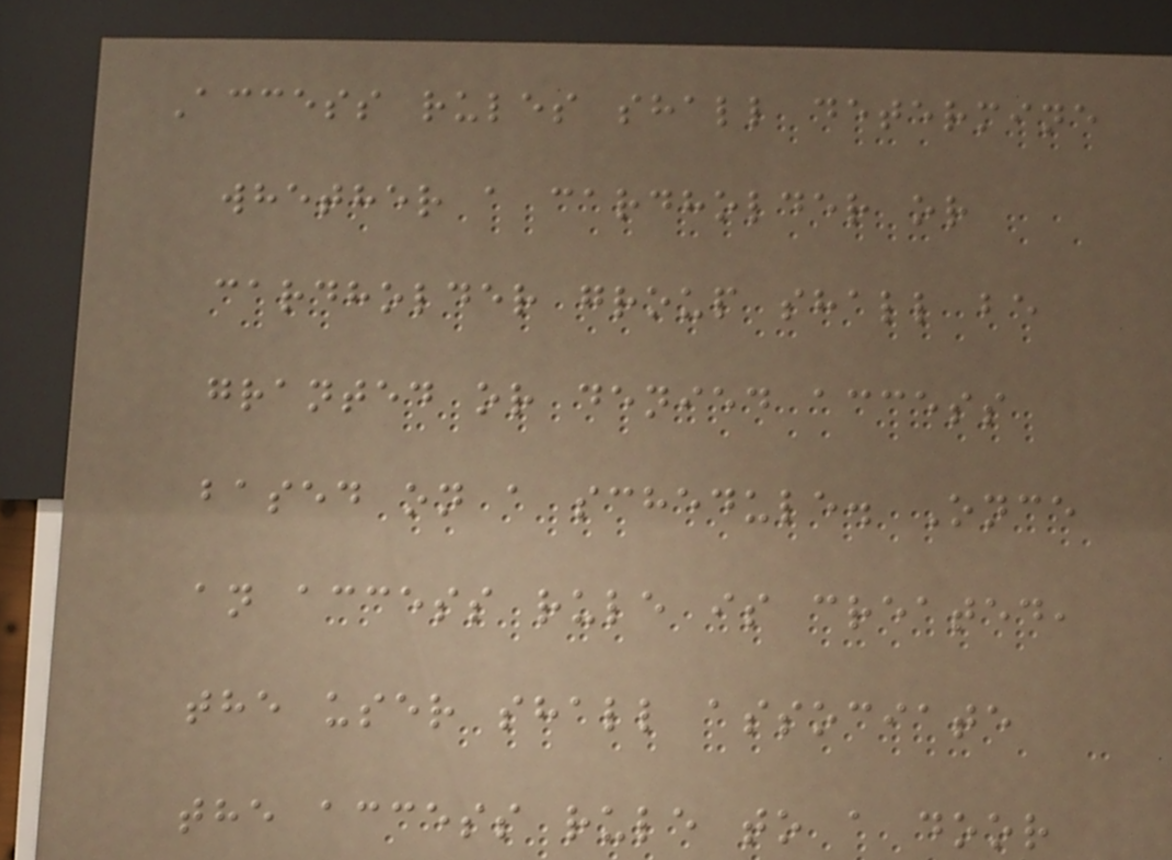Access rules shall determine
whether a cardholder or
cardholder group shall be
granted or denied access
based on a schedule. Once
an access rule is created,
the user shall associate
the access rule to a door
